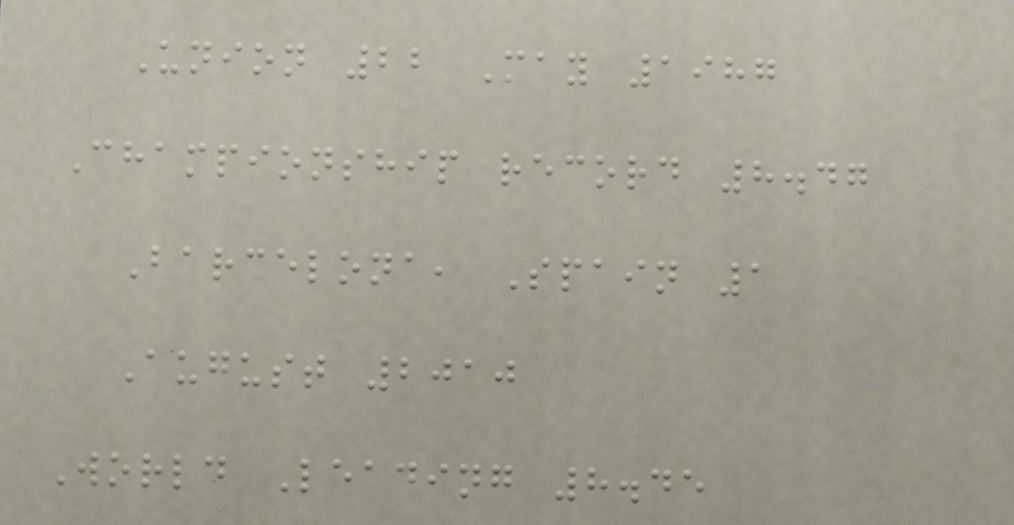Union 22 May 1987
Championship record 8.47
Barcelona, Spain 1
August 2010
World Leading 8.45
